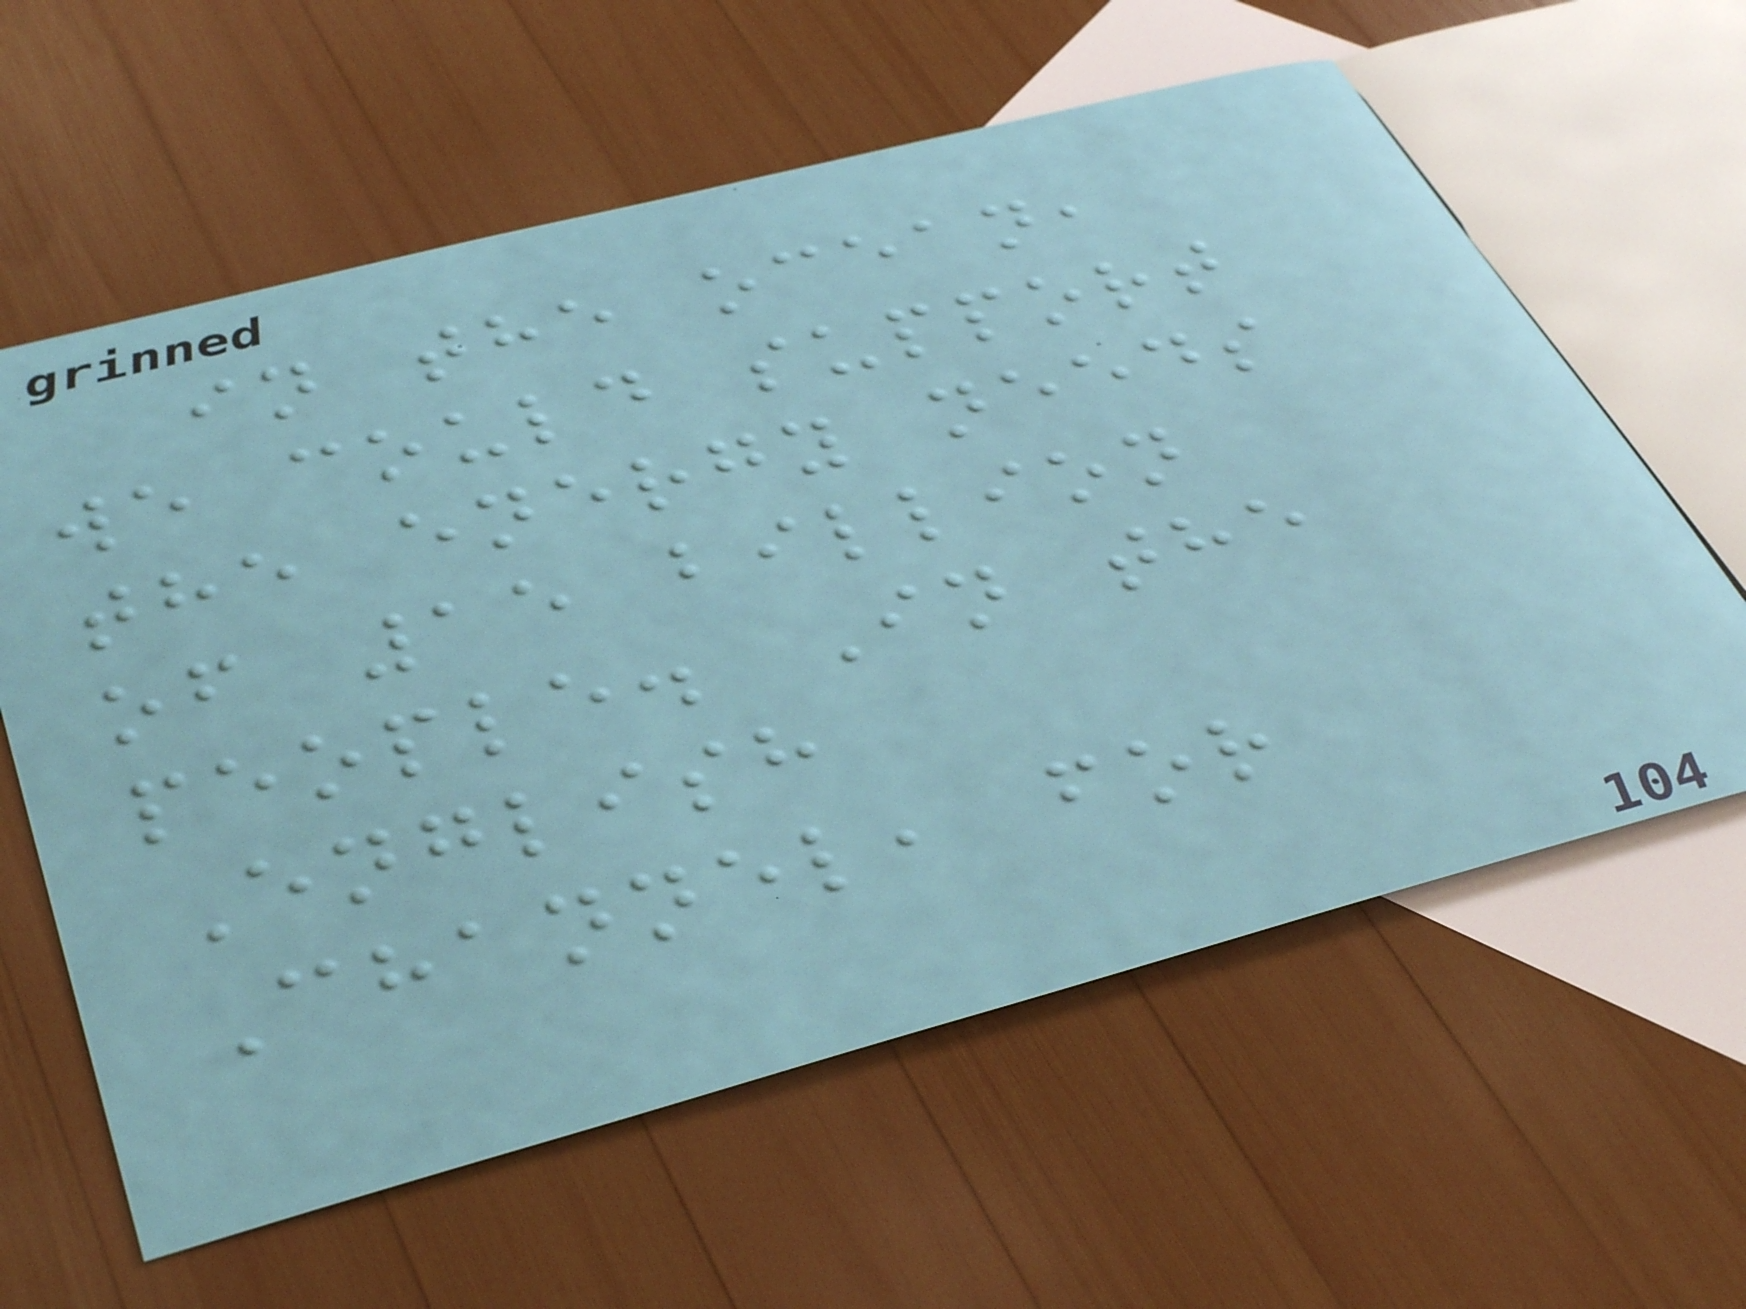in the ocean,
we could support
the energy needs
of 15 billion
people. In the
English
Channel, for
